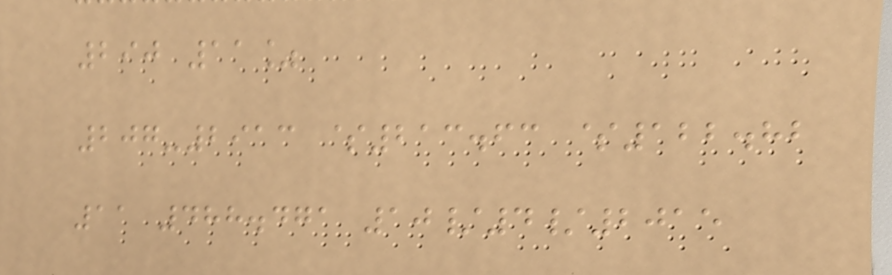290 11%
207-2913 $213.63 $122.82
11 488.471 10/4/2015
